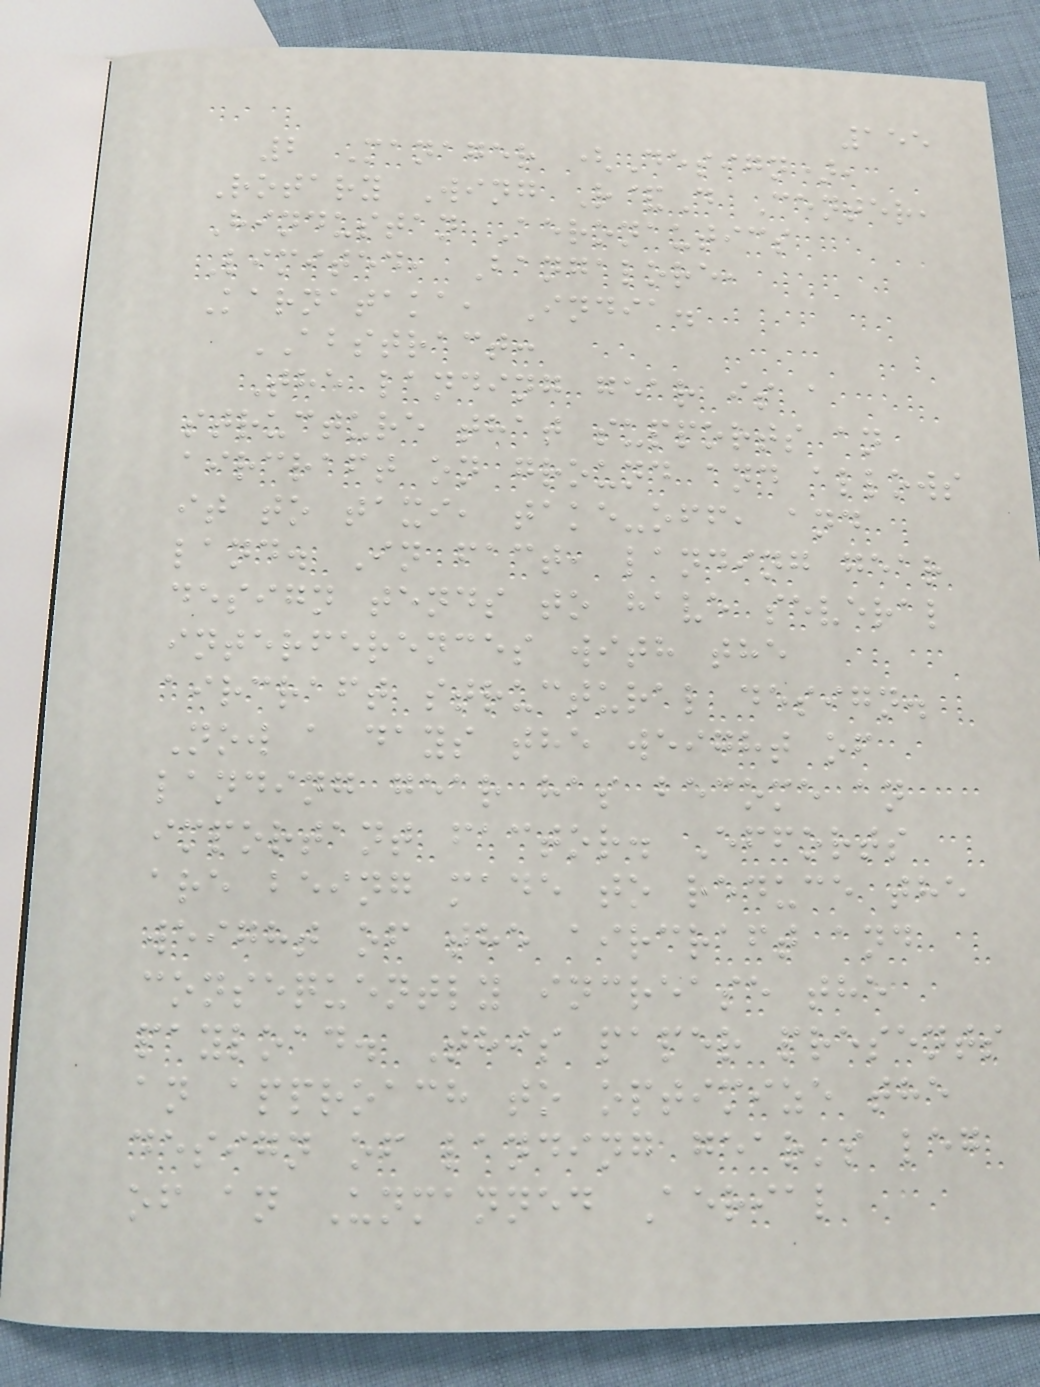155
2 Manager (Design),
Rotary Wing R&D Center,
Hindustan Aeronautics
Limited, Bangalore,
Karnataka, India.
ABSTRACT:
The landing gear is a
structure that supports an
aircraft on ground and allows
it to taxi, take-off, and
land. In fact, landing gear
design tends to have several
interferences with the
aircraft structural design.
Now a days the weight of
landing gear has become an
important factor. Efforts
are being made to reduce the
weight of the aircraft and
consequently increase the
payload. This paper presents
an approach to optimize the
design of landing gear's leg
of an Unmanned Aerial
